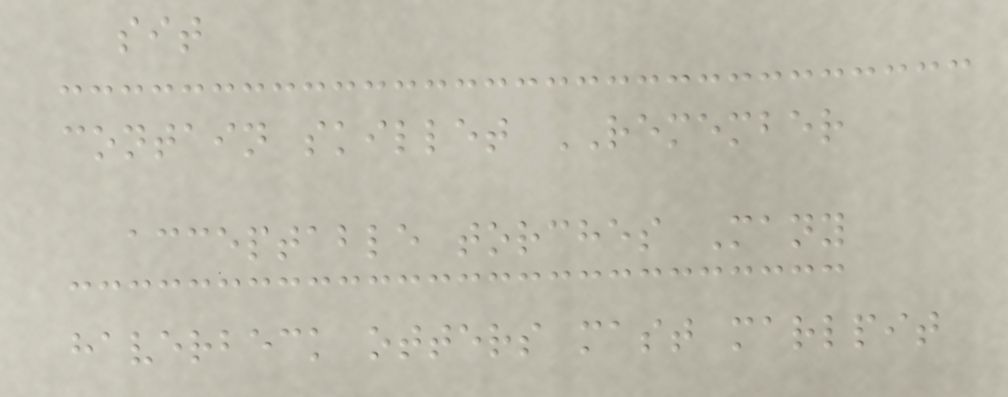sit
contain skillet REMEMBER
acceptable torches Many
haverbeck otters mast marlpit
